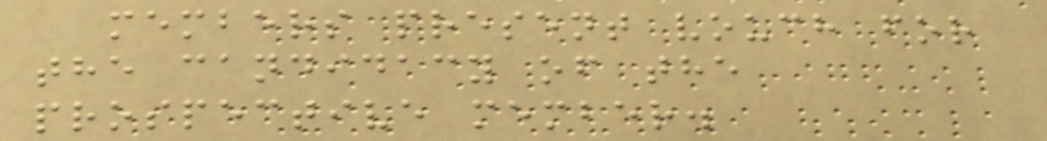members present vouch for
the candidacy of the
prospective member.
